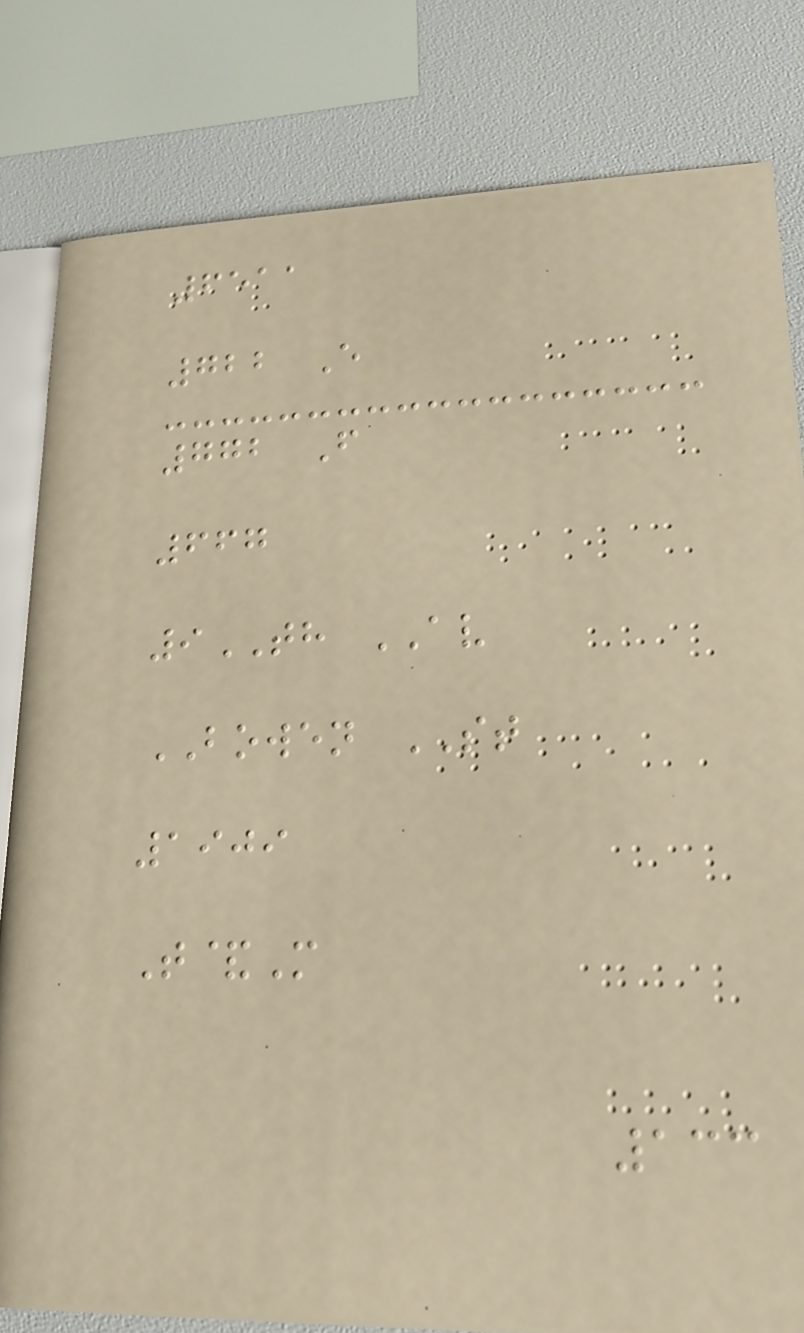6511
722 E
772 F
667
9TH AV
BOWEN ST
1909
T&M
133
